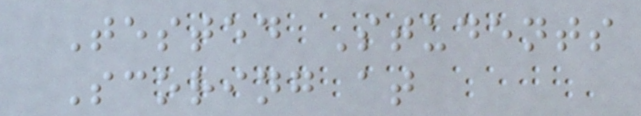Tested Students
Scoring at
